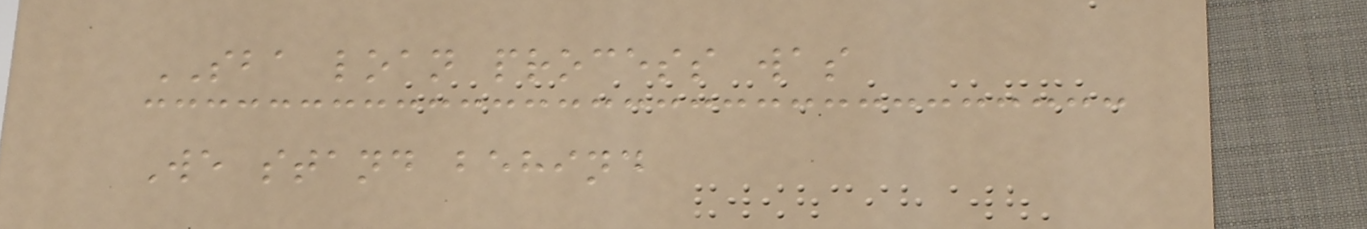SBA loan process was
We stand behind
